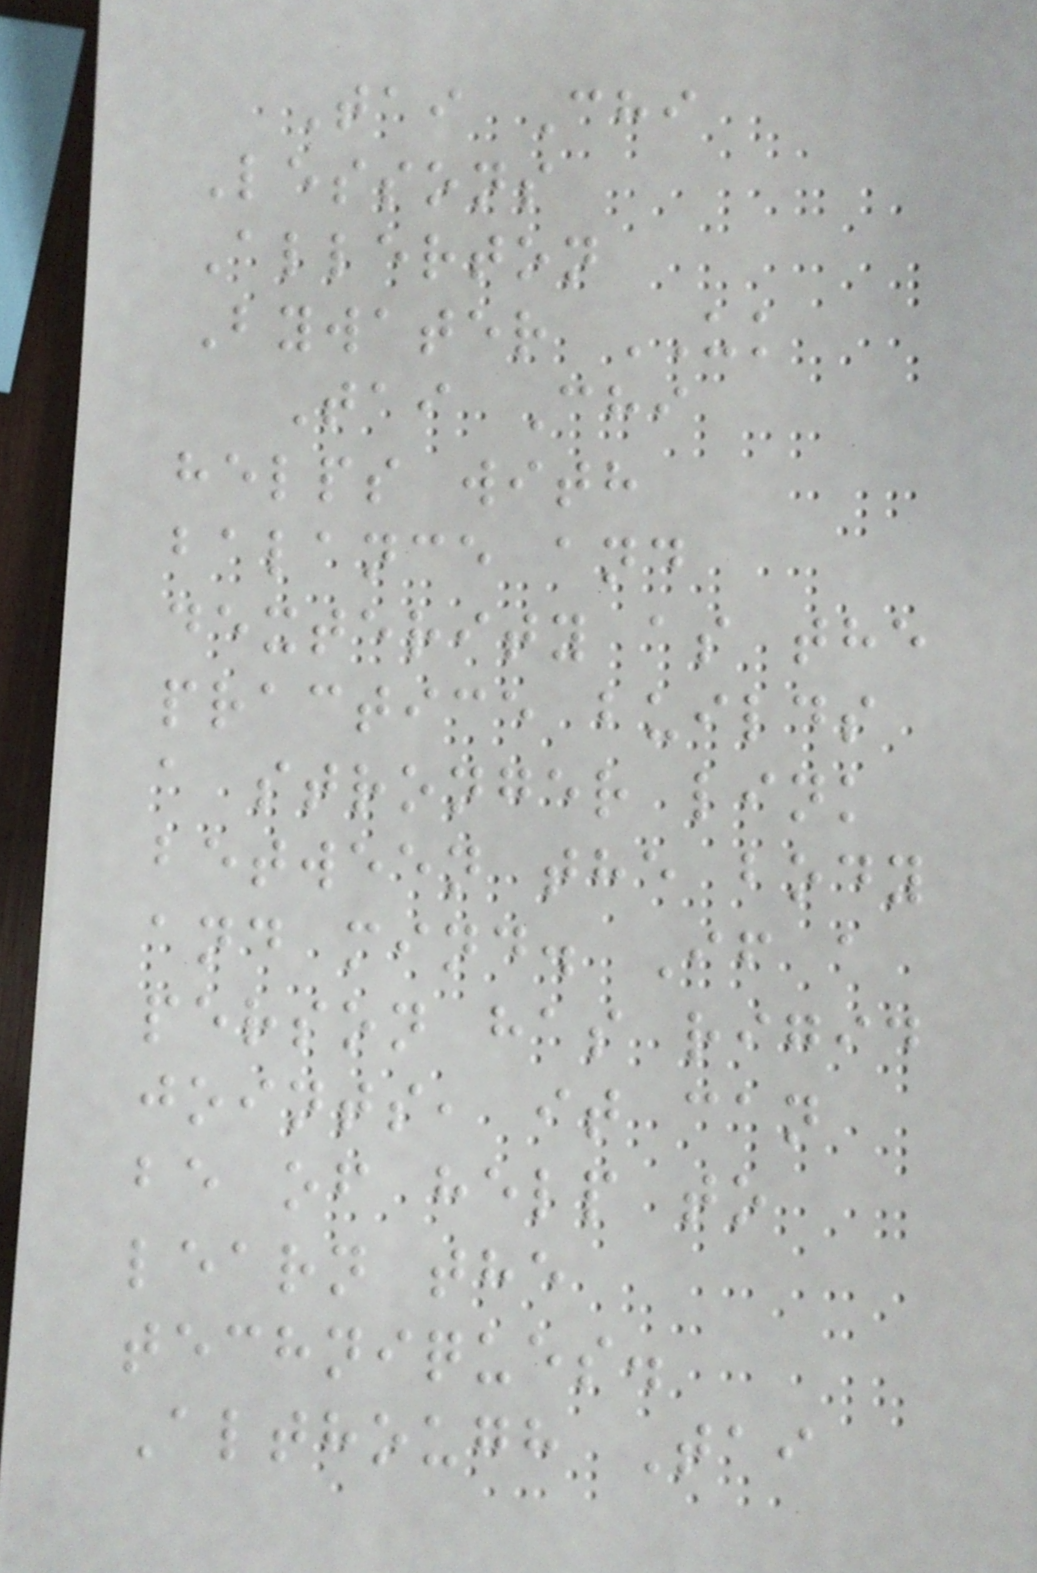Tai Chi
Lessons
Allerton
Bywater UK
Tai Chi
helps with
balance and
dexterity as the
practice builds
a stronger link
between the body
and mind. If a
person has rigid
joints, it can
be of help to
learn the
techniques.
Although Tai
